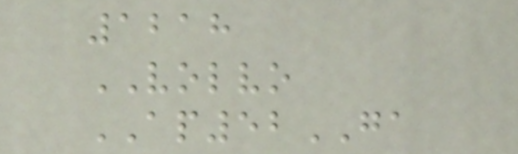1218
VOLVO
AP52GA
